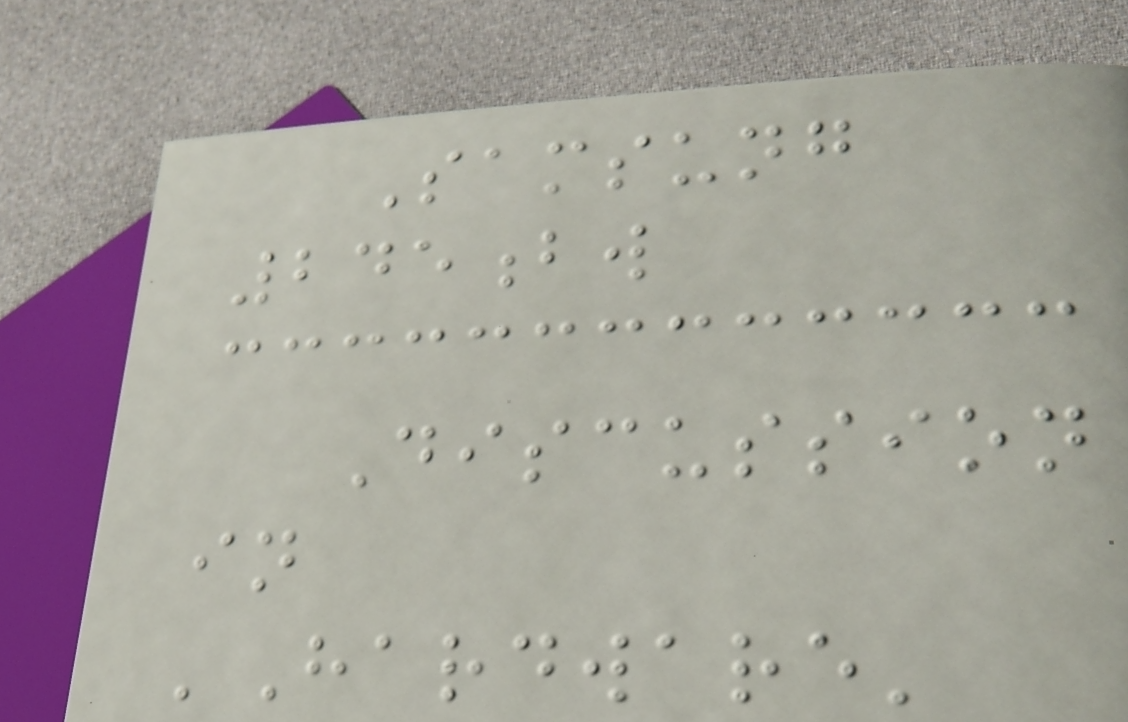Samsung
245bw
Discussion
in
'Hardware'
